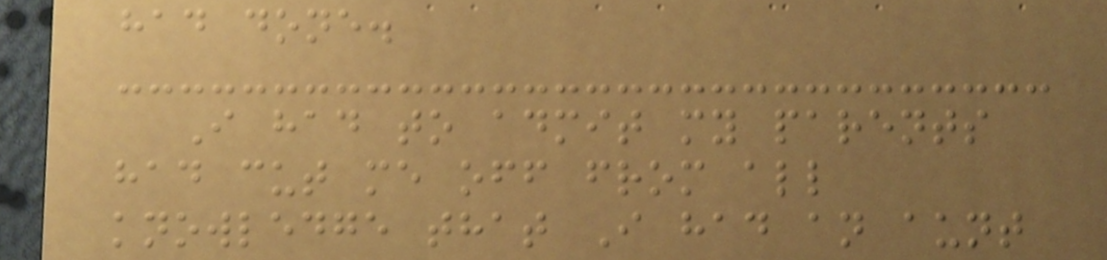had done.
I had to admit my parents
had cut me off from all
knowledge that I had an aunt
